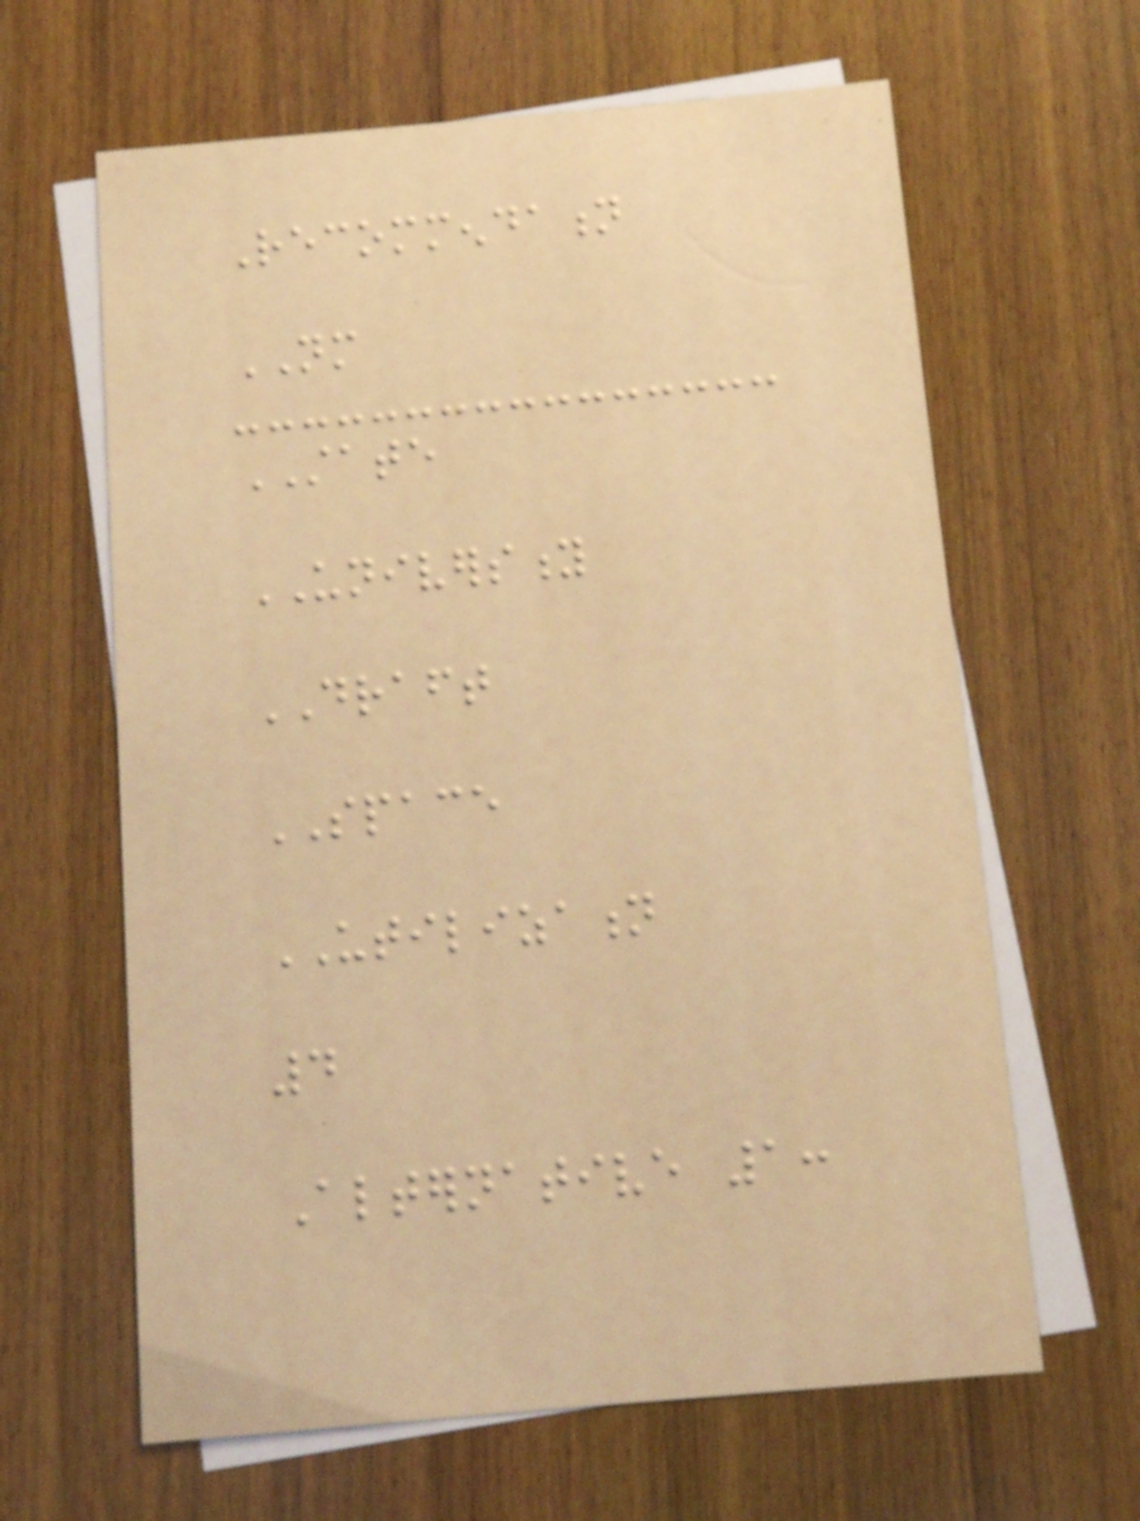Recommendation
NM
STATE
UNIVERSITY
DRAFT
SPACE
UTILIZATION
4
Alternative 1:
